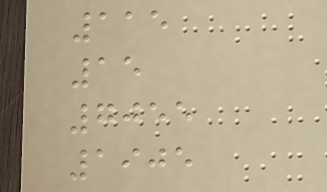115
15
7055
1905
